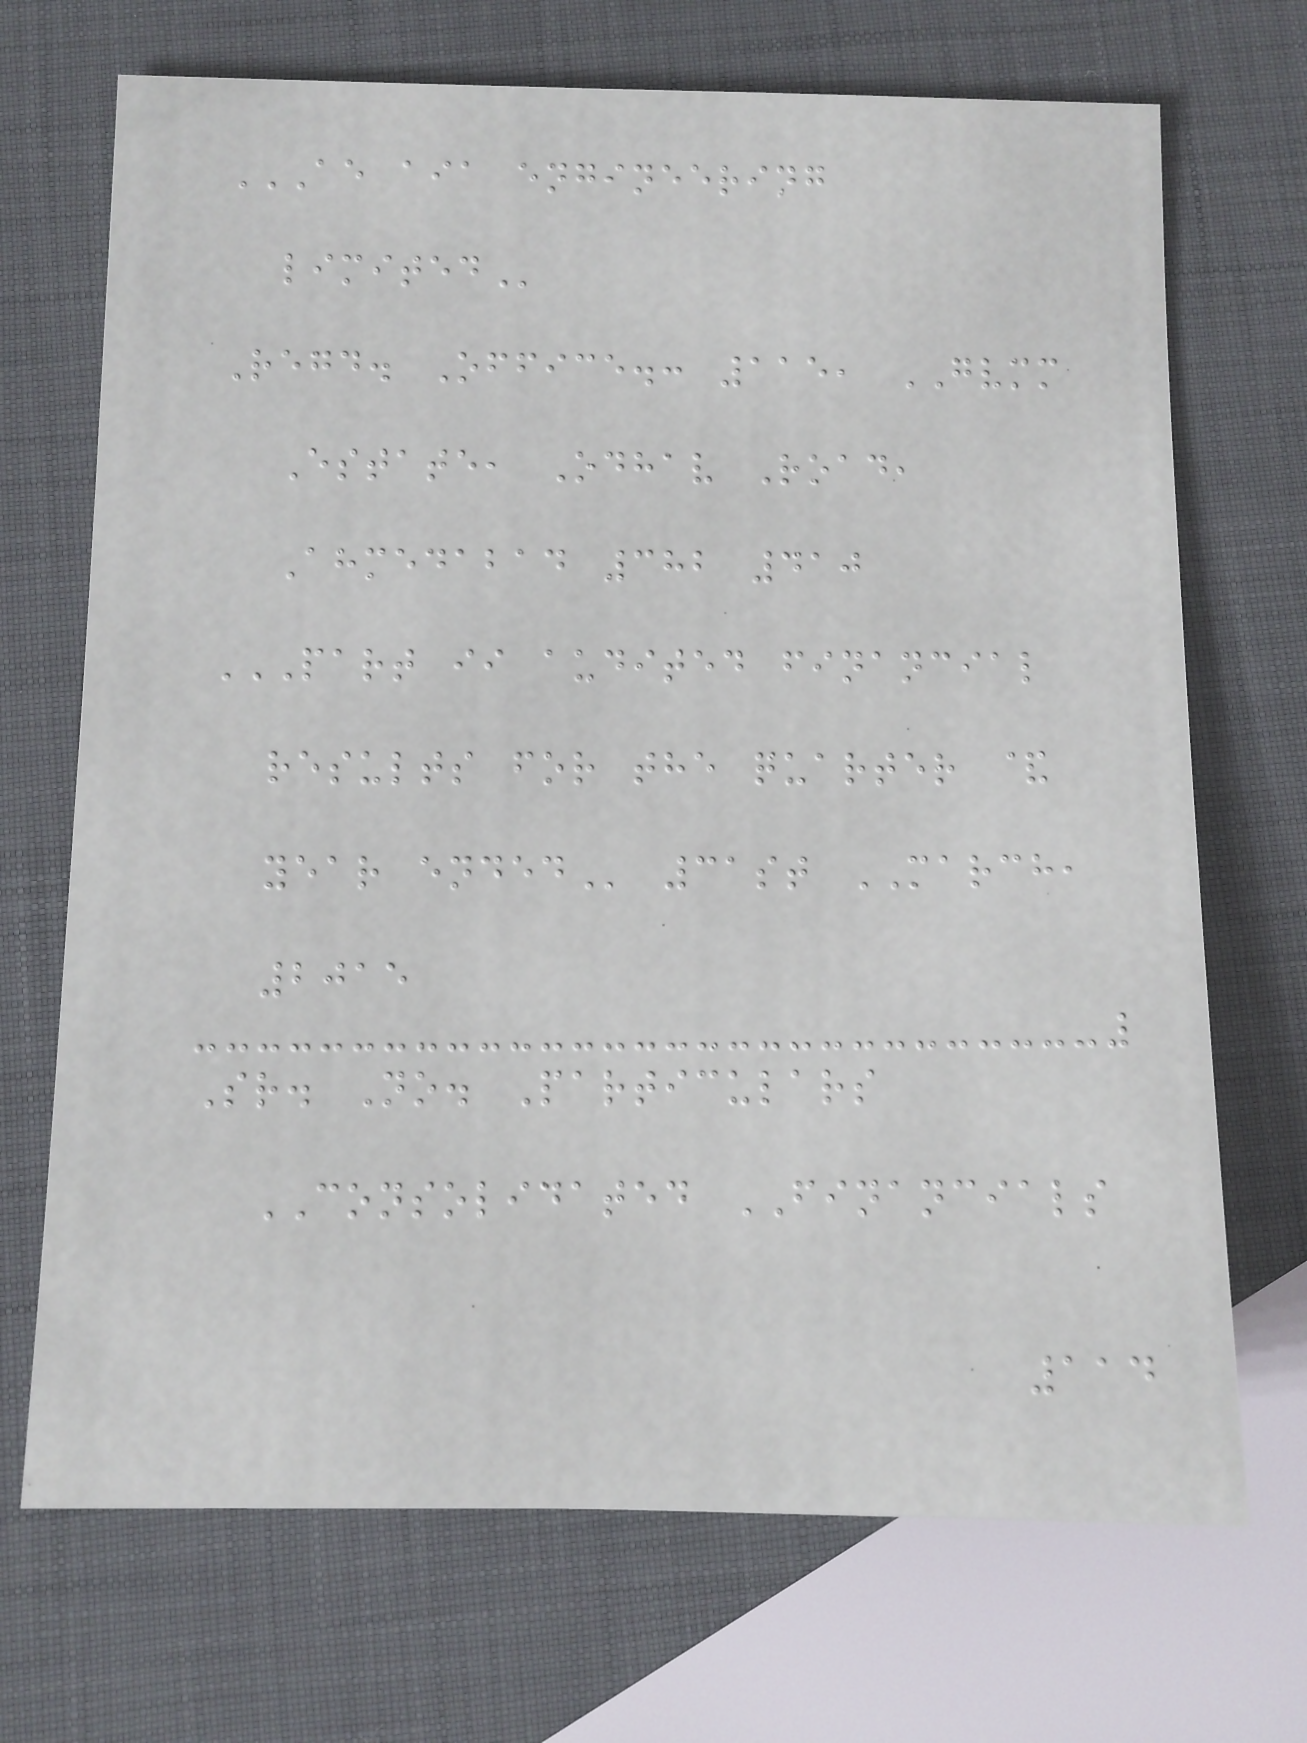AE AIA ENGINEERING
LIMITED
Regd. Office.: 115, GVMM
Estate, Odhav Road,
Ahmedabad 382 410
PART II AUDITED FINANCIAL
RESULTS FOR THE QUARTER &
YEAR ENDED 31st MARCH,
2015
Sr. No. Particulars
CONSOLIDATED FINANCIALS
114
